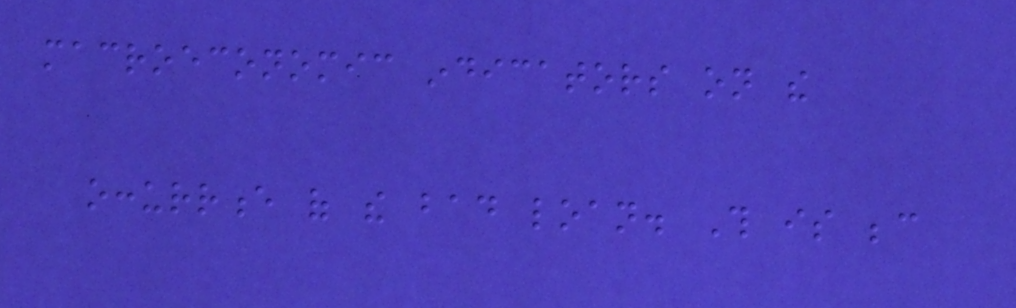macroeconomic indicators on the
occurrence of the bad loan. This is because
